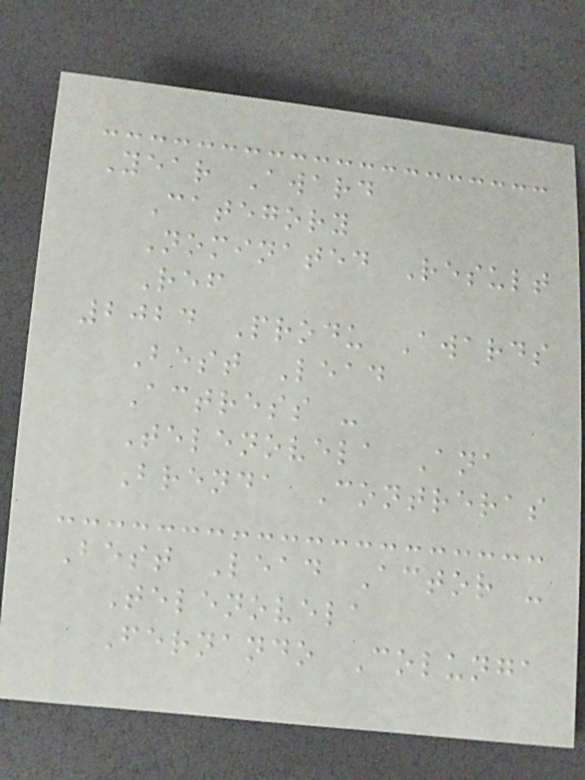Year Award
Category
Nominated Result
Ref
2024 Produ Awards
Best Lead
Actress -
Telenovela Ana
Brenda Contreras
Best Lead Actor -
Telenovela
Fernando Colunga
